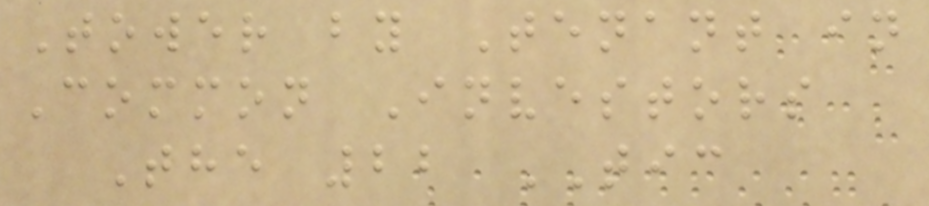Tower by Tenant in
Common Investors
The 22 TIC
